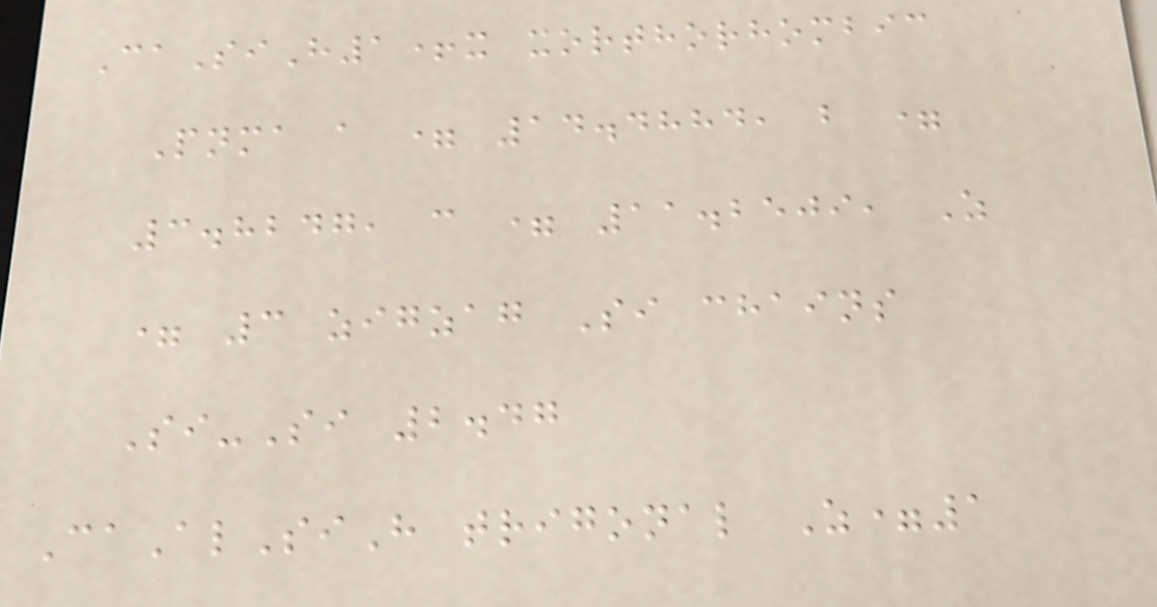CaSiH1+x xorthorhombic
Pnma a = 14.4884, b =
3.8247, c = 11.2509, Z
= 3 zigzag Si chains
Si-Si 2.47
CaAlSiH trigonal Z=1
